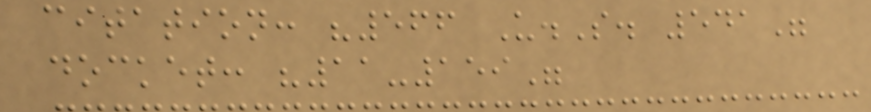citation: "566 U.S. 541"
docket: "11-159"
